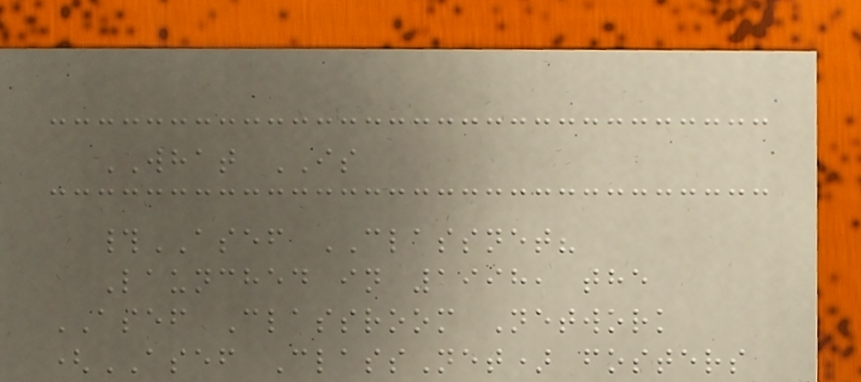WHAT IS
#ASEF CLASSNET?
Launched in 1998, the
ASEF Classroom Network
(ASEF ClassNet) fosters
